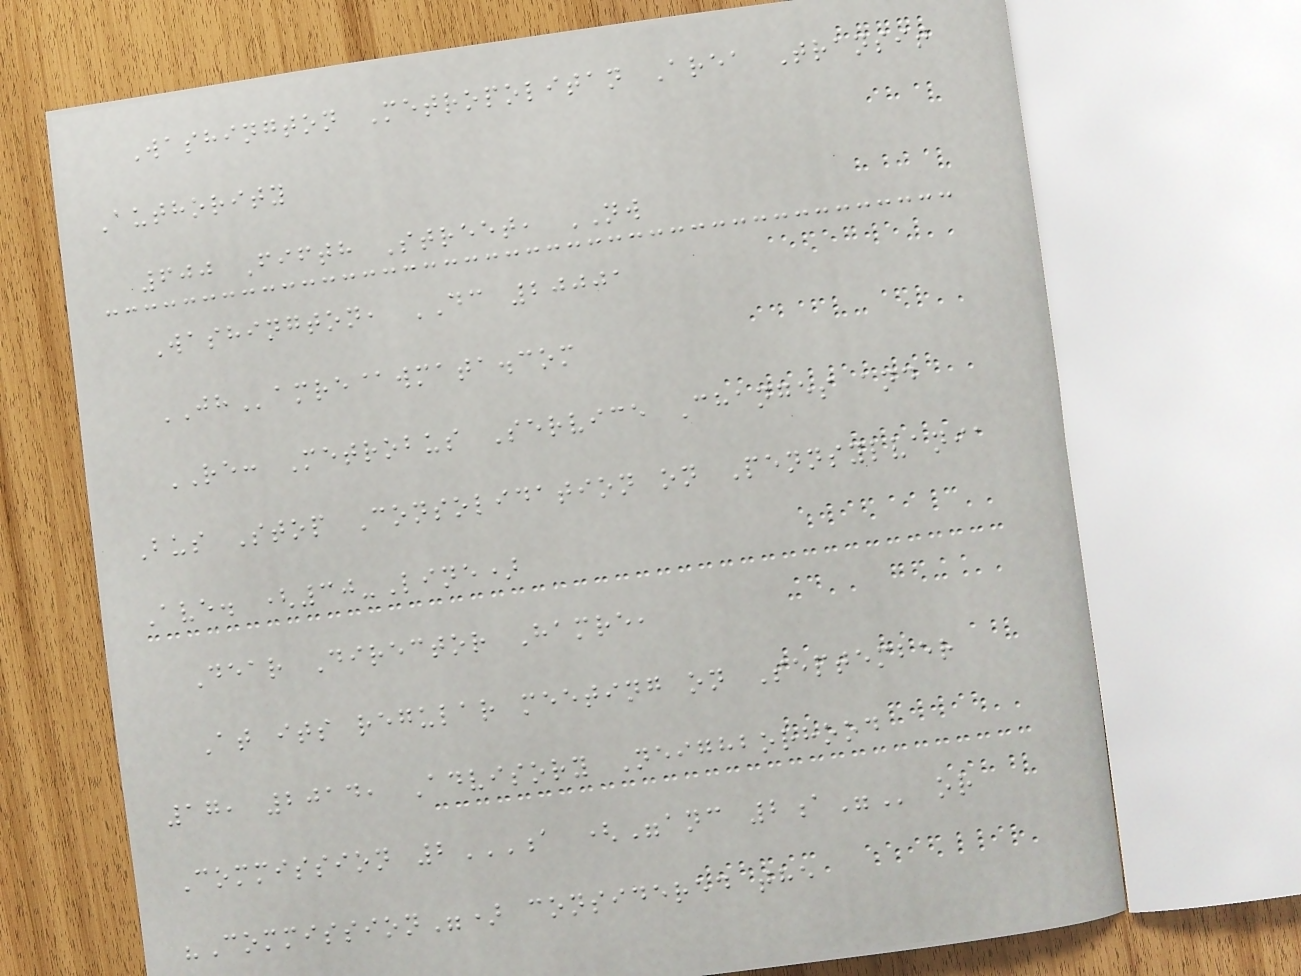Washington Metropolitan Area Transit
Authority
600 Fifth Street, NW
Washington, DC 20001
JHamre@wmata.com
RE: Metrobus Service Changes and
Bus Stop Consolidation on Pennsylvania
Ave. (30-Line)
Dear Director Hamre,
At its regular meeting on September
17, 2014, Advisory Neighborhood
Commission 2A ("ANC 2A" or
"Commission") considered the
